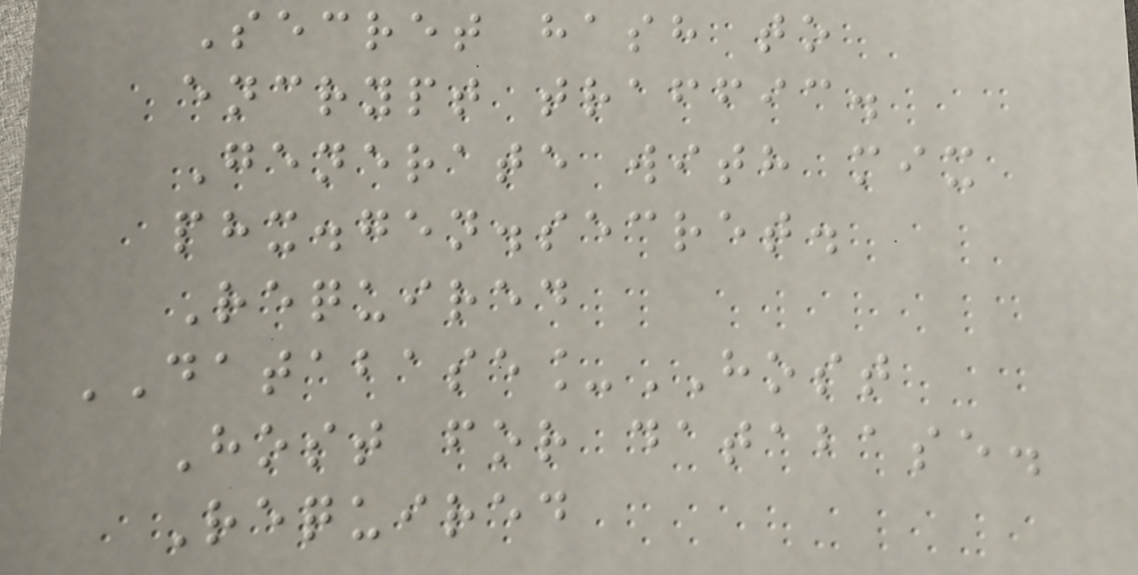Secret hash to
encrypt traffic.
Generate with mix
phx.gen.secret.
Required
DATABASE_HOST
Host for database.
Required
